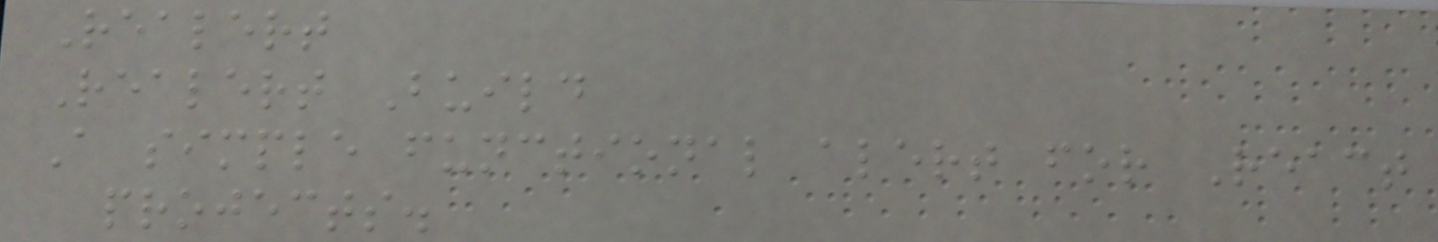Realert
Realert Build
A simple functional alert for React
projects.
